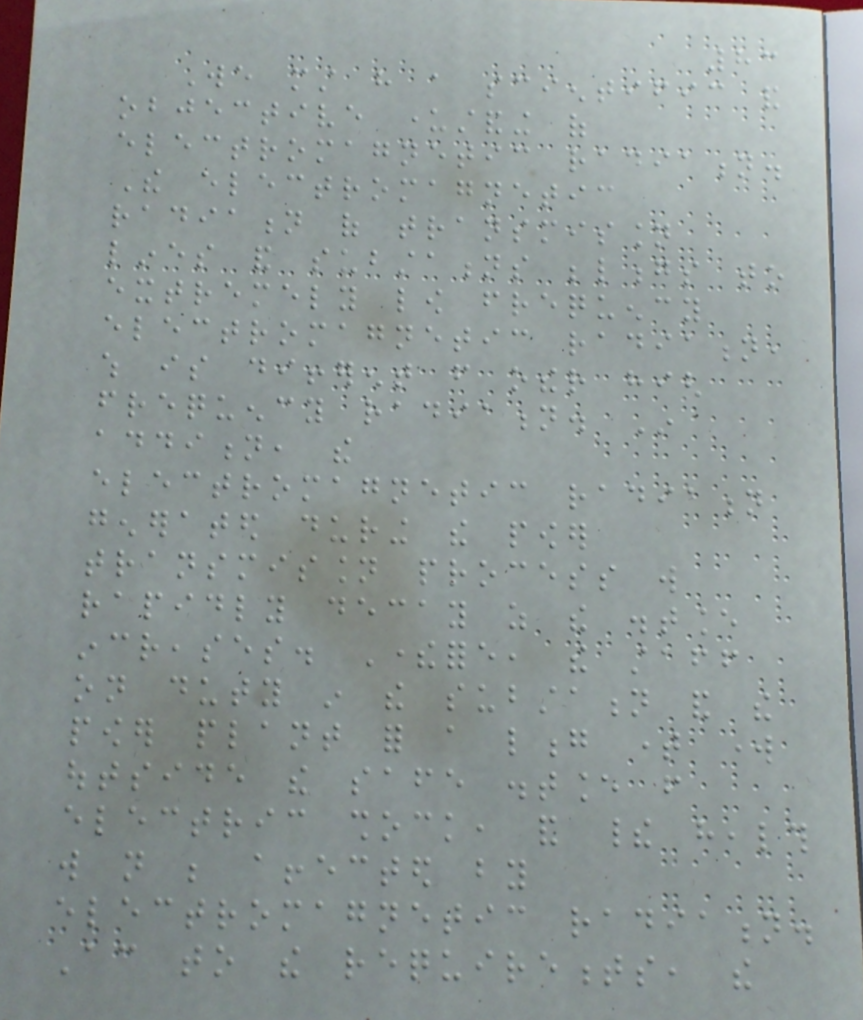83
We must have a scientific and
objective understanding of
electromagnetic radiation.
The electromagnetic
radiation of transmission
lines and substations belongs to
extremely low frequency
electromagnetic radiation,
which is different from other high
frequency radiation. In
addition, the
electromagnetic radiation
generated during the power
transmission process will
rapidly decay as the distance
increases. Therefore, the staff
on duty in the substation and the
power plant for a long time work
outside the safe distance from
electric shock, and their health
will not be affected by
electromagnetic radiation.
According to the requirements, the
